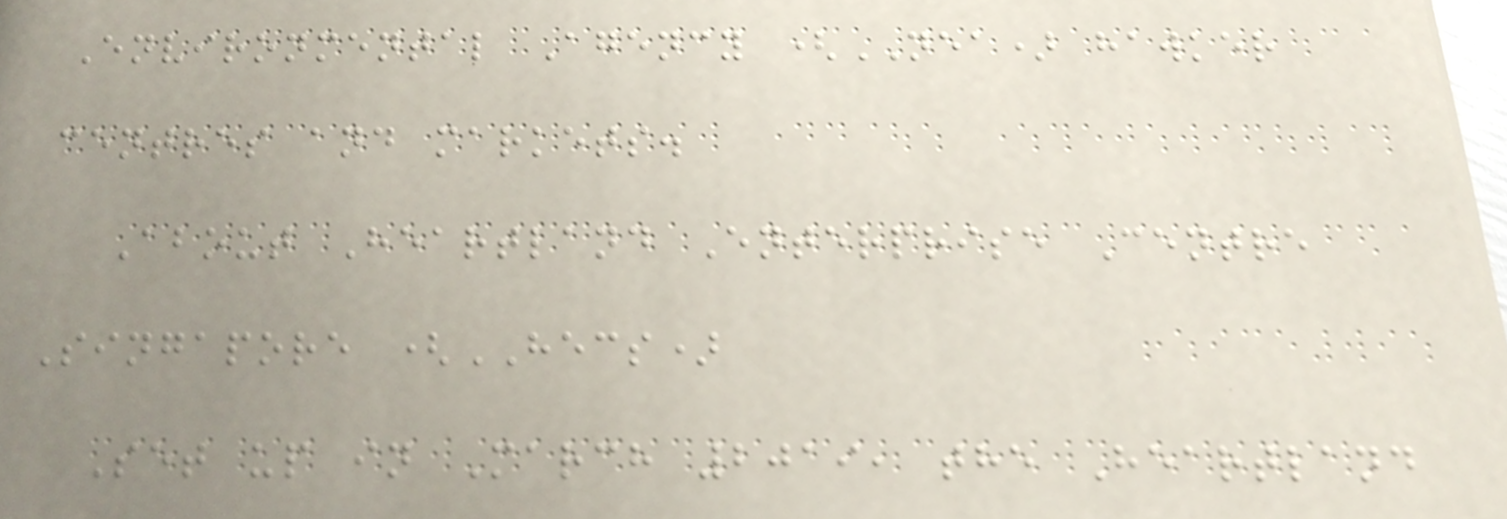Environmental Agency (NEA) hawker
centres and markets.
About Heartland Enterprise Centre
Singapore (HECS)
Set up in March 2019, the Heartland
